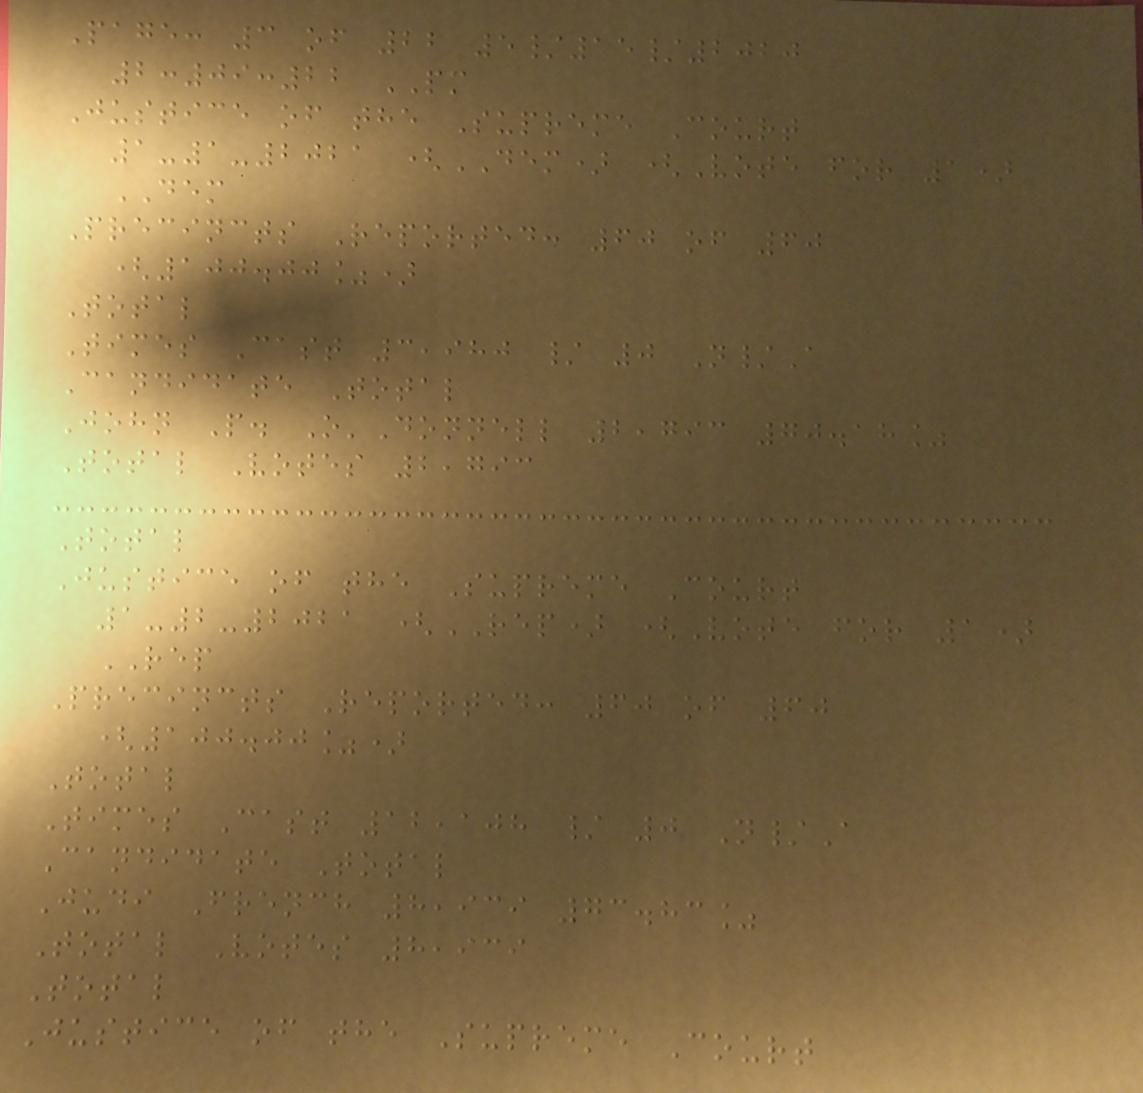Page: 3 of 22 5/15/2020
2:09:22 PM
Justice of the Supreme Court
1-1-2021 (DEM) (Vote for 1)
DEM
Precincts Reported: 60 of 60
(100.00%)
Total
Times Cast 3,980 / 0 N/A
Candidate Total
John P. O'Donnell 2,793 70.18%
Total Votes 2,793
Total
Justice of the Supreme Court
1-2-2021 (REP) (Vote for 1)
REP
Precincts Reported: 60 of 60
(100.00%)
Total
Times Cast 12,108 / 0 N/A
Candidate Total
Judi French 8,939 73.83%
Total Votes 8,939
Total
Justice of the Supreme Court
